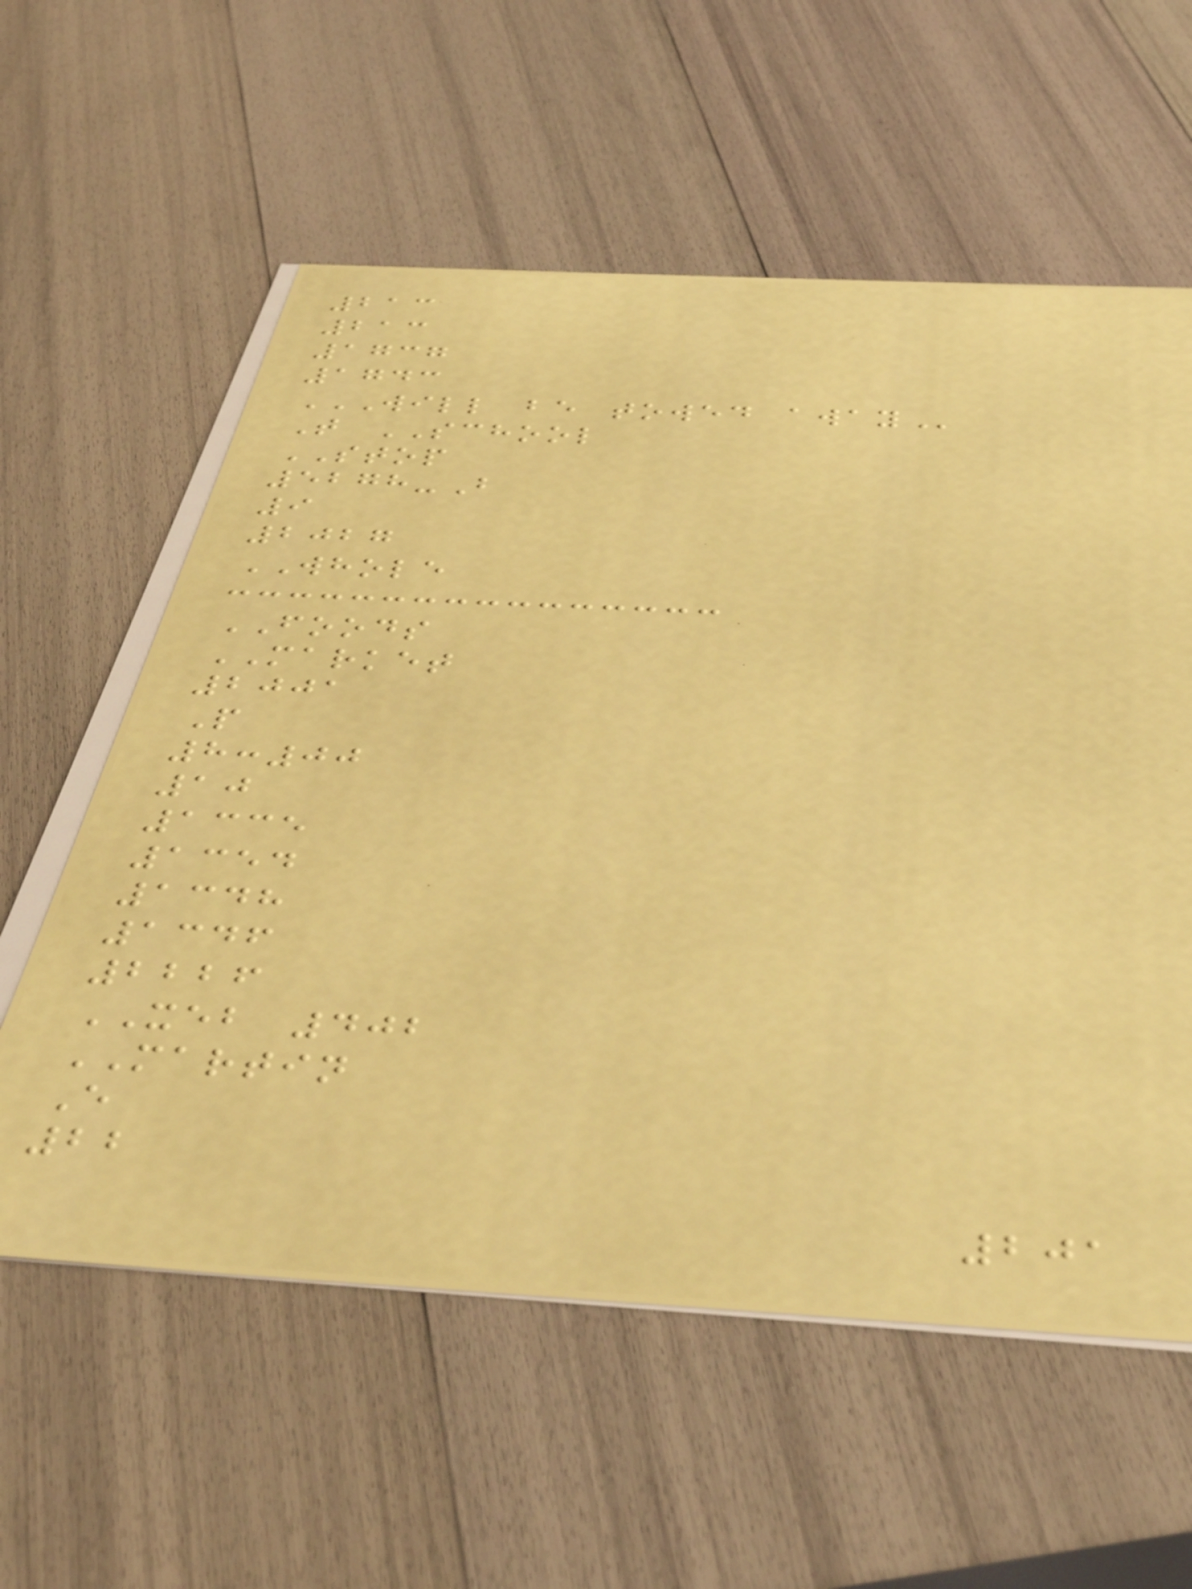213
213
1737
1743
WILL BE TOWED AWAY
T SCHOOL
STOP
5278-B
9
2027
WHOLE
FOODS
MARKET
2001
P
8:00
10
1335
1354
1348
1346
2226
XEB 402
MARTIN
E
22
201
